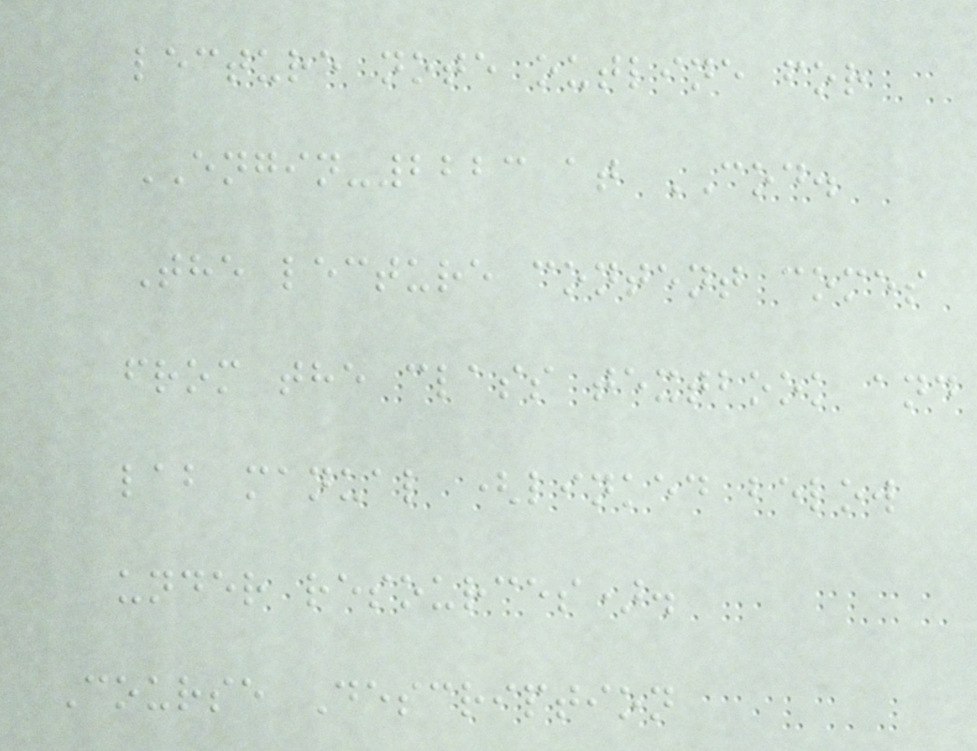lecture note outline for
ENGIN-2223 at COD.
The lecture content comes
from the class textbook and
lab manual (linked below
under resources).
Course Description
